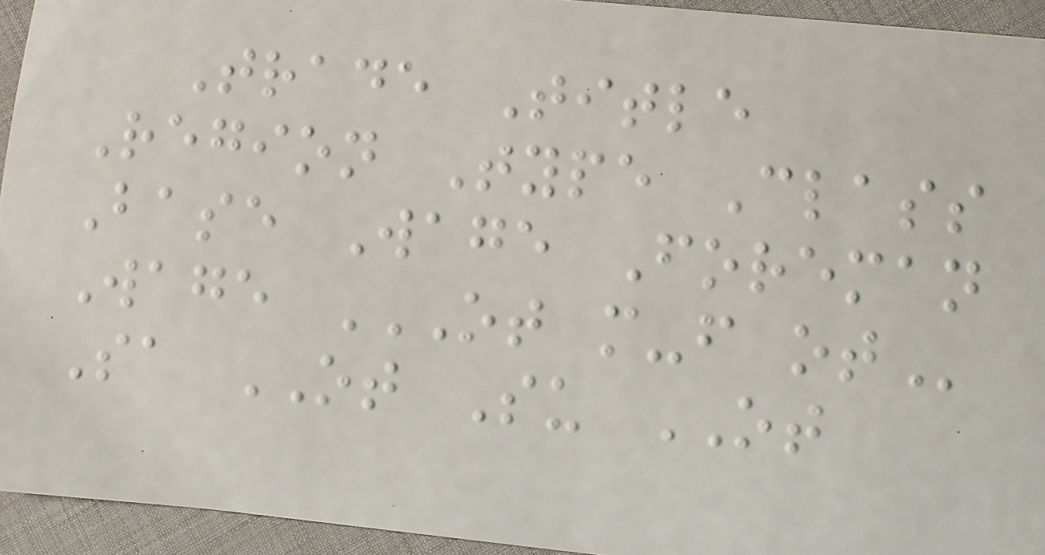Trade Title
Region Type Class
Base Wage Foreman
Wage OT M-F OT
Sa OT Su OT
